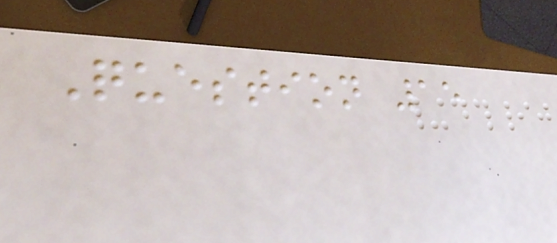Question 15
